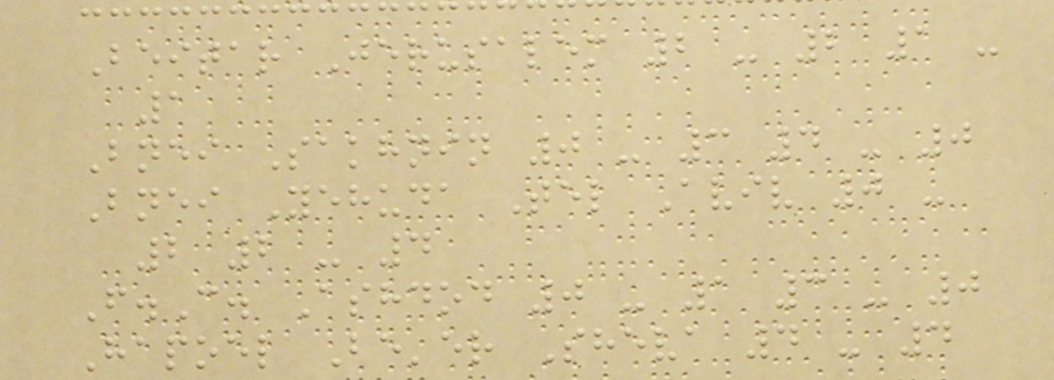Beitar Jerusalem 2 - 2 1 -
1
Bnei Sakhnin 0 - 3 4 - 0
Bnei Yehuda Tel Aviv 0 -
2 2 - 4
F.C. Ashdod 0 - 1 3 - 0
Hapoel Be'er Sheva 4 - 4
